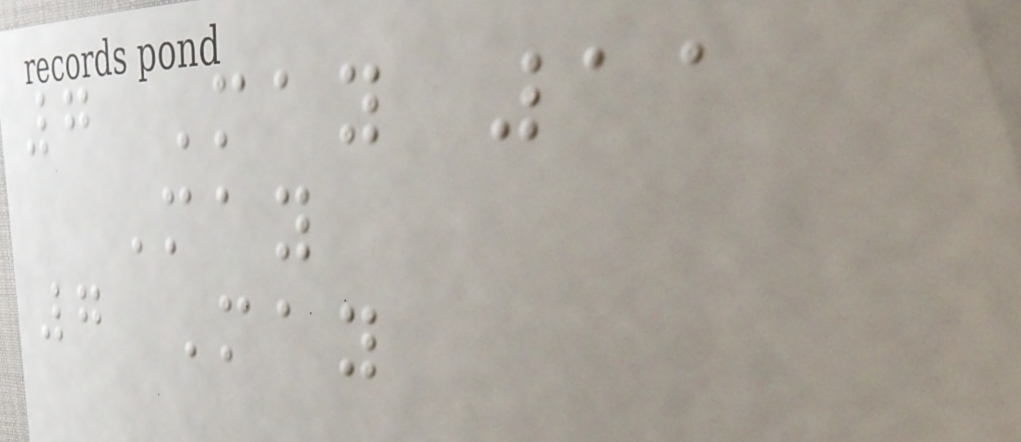7 May 11
May
7 May
